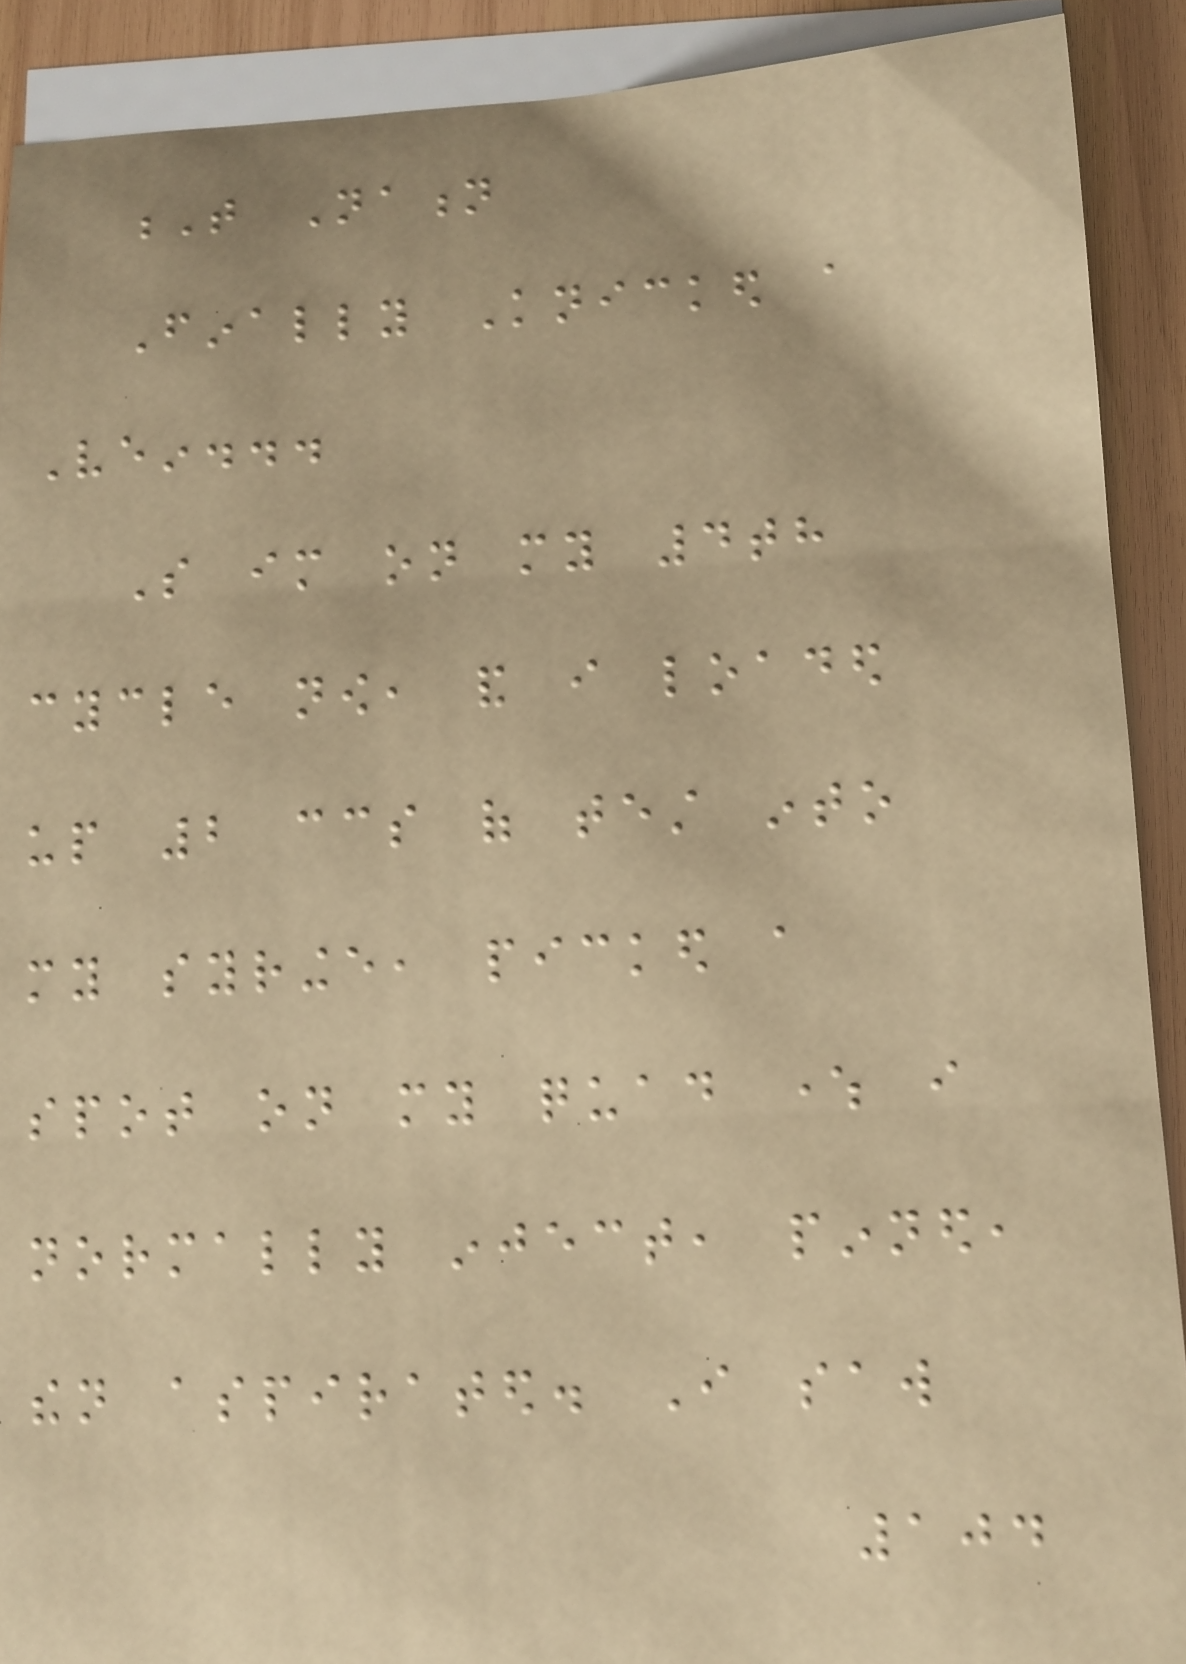T Nation
Finally Knicked a
Vein...
So im on my 4th
cycle now, and i loaded
up 2 ccs of test into
my syringe, picked a
spot on my quad where i
normally inject, pinned,
then aspirated. I saw
104
